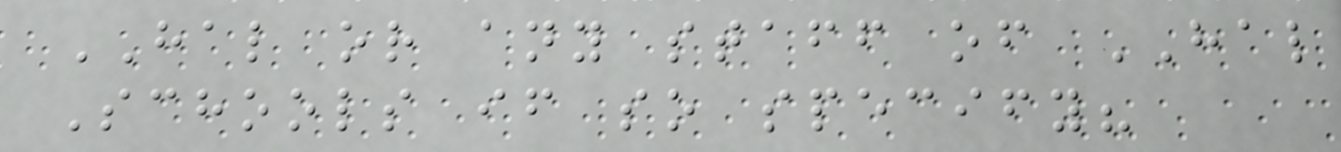HAL or any staff of HAL
Schools if so specify?
